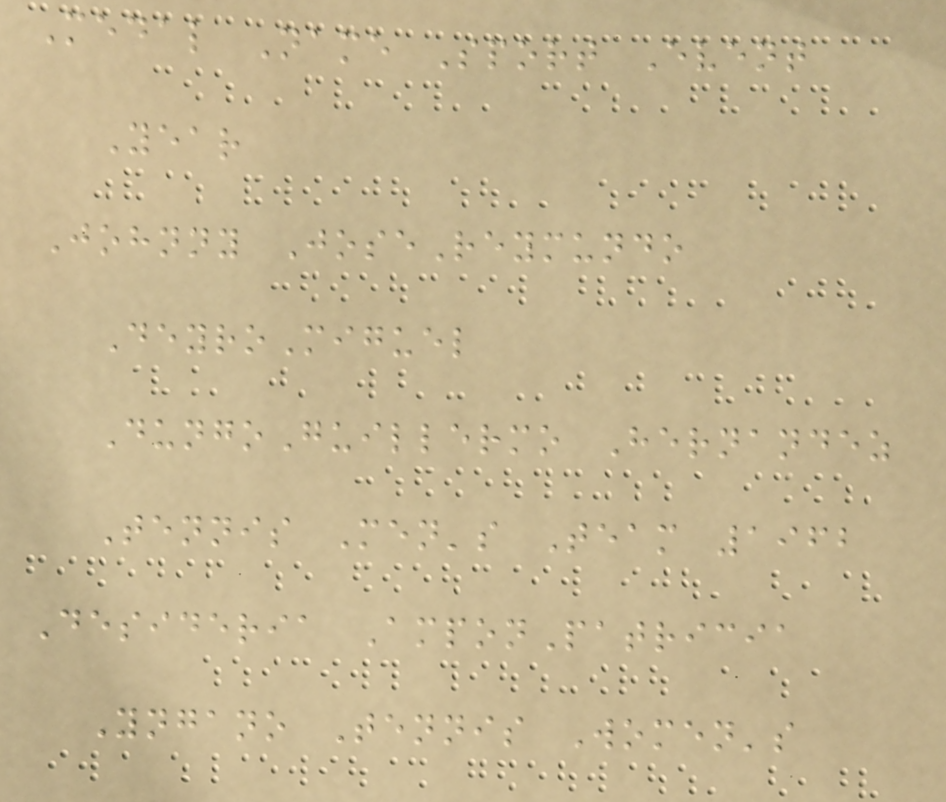Medal Name Sport Event
Year
Johnny JoseReymundo
DeyroMiguel
DungoGuillermo Hernandez
Tennis Men's Team 1962
Desideria AmponPatricia
Yngano Tennis Women's
